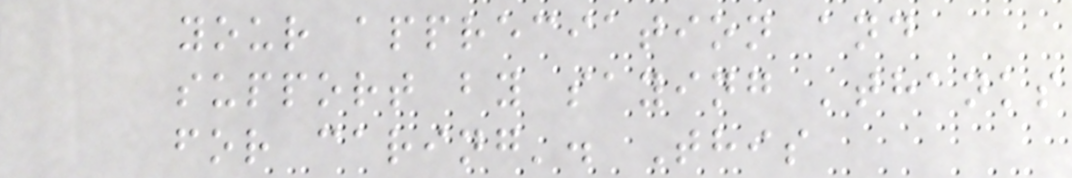your appreciation and
support by saying 'thanks
for caring'. This
